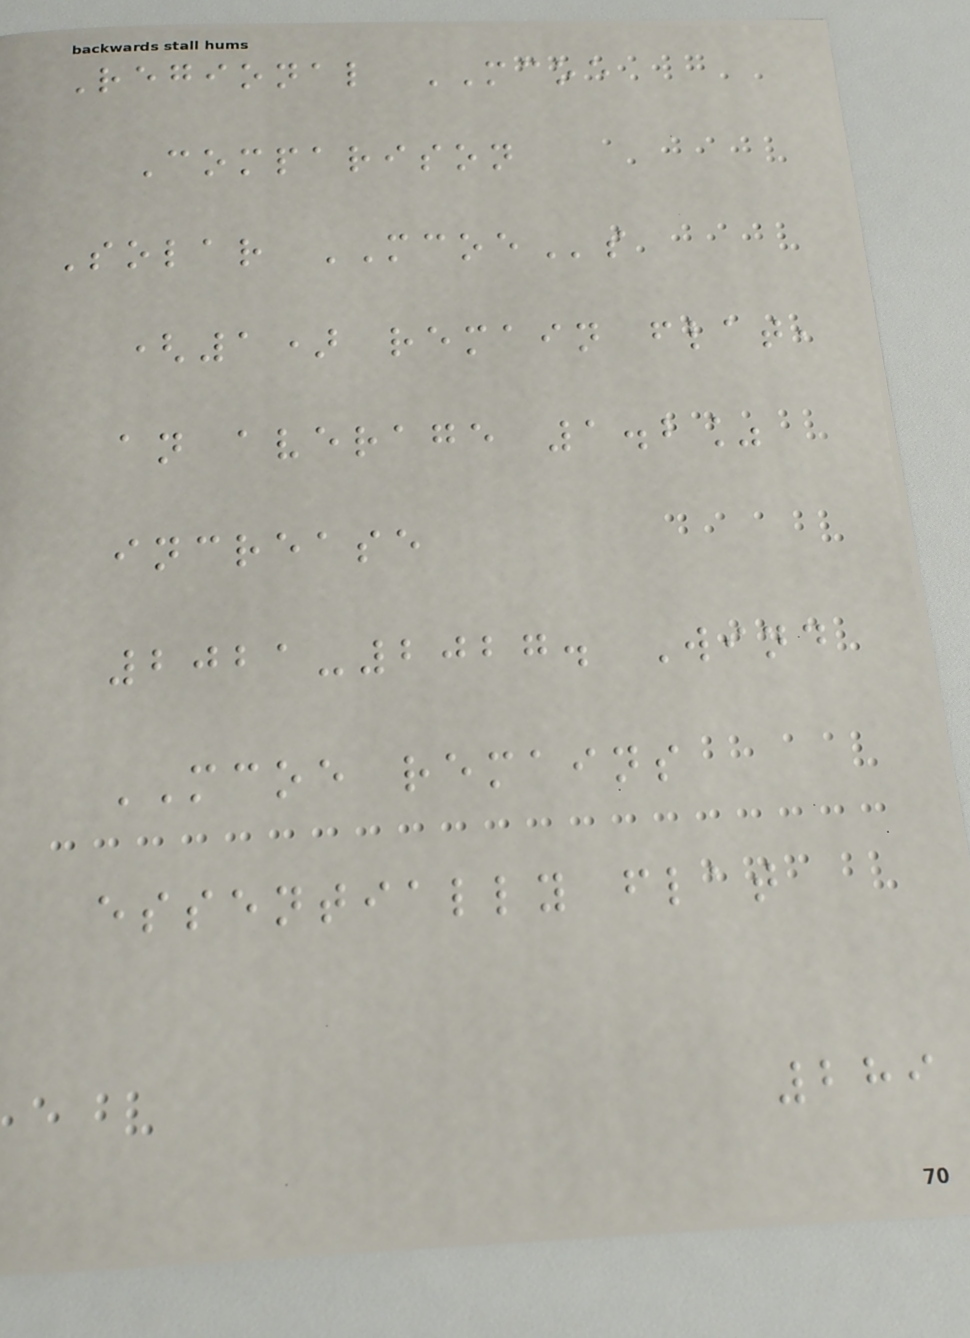Regional MCOE
Comparison
Solar MCOEs
(1) remain flat,
an average 1.2%
increase
2021-2027. Wind
MCOE remains
essentially flat
289
